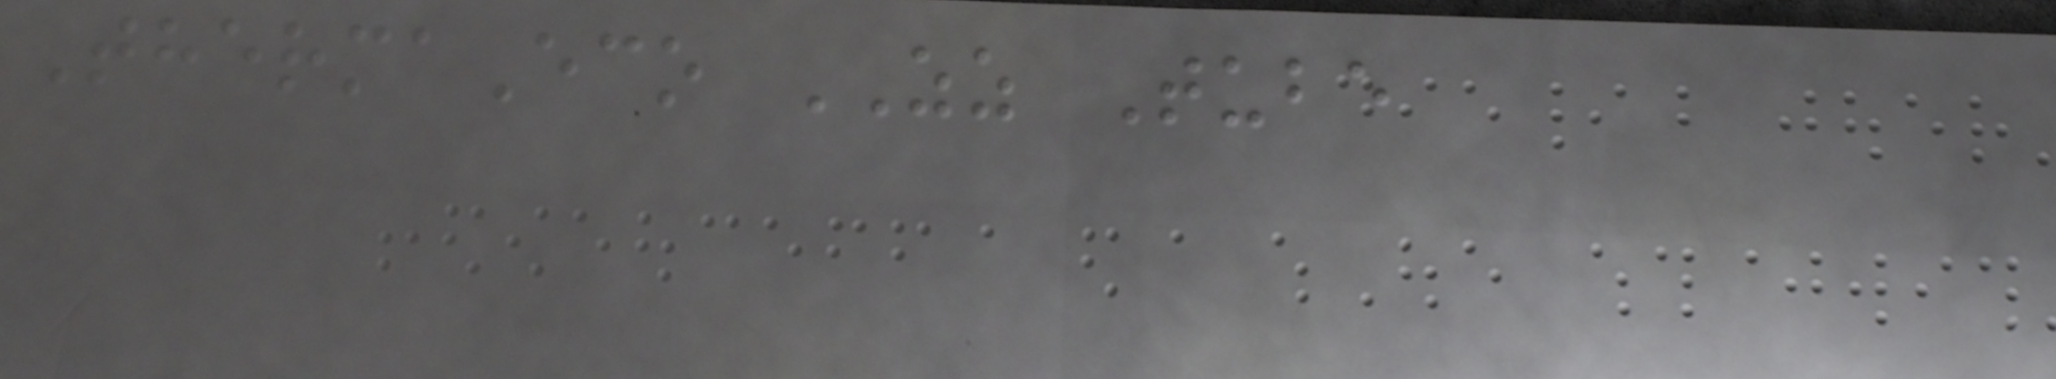ThermaEco ZZ Tube
